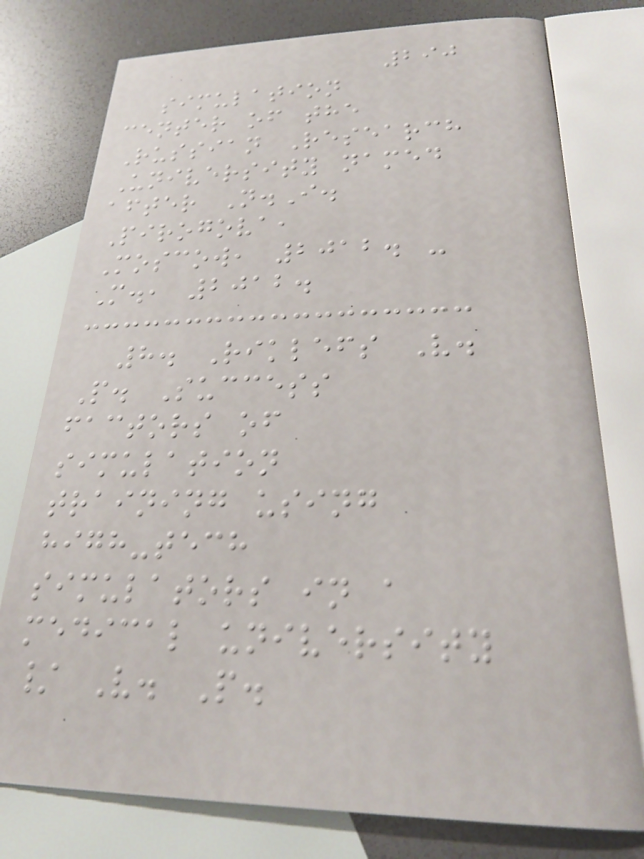290
simulation
center of the
Russian Research
University named
after N.I.
Pirogova,
Moscow, 2012. -
M., 2012.
8. Riklefs V.
P. Success
factors of
simulation
training using
high-tech
simulators in a
medical university
/ V. P.
